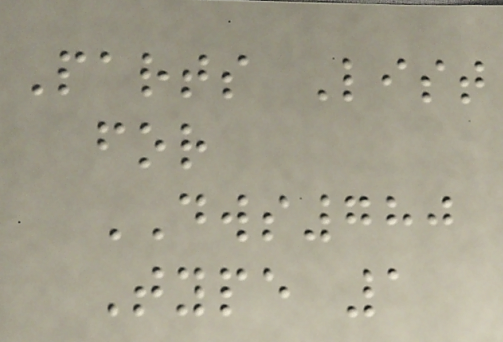Parts List
for
DWS780
Type 1
